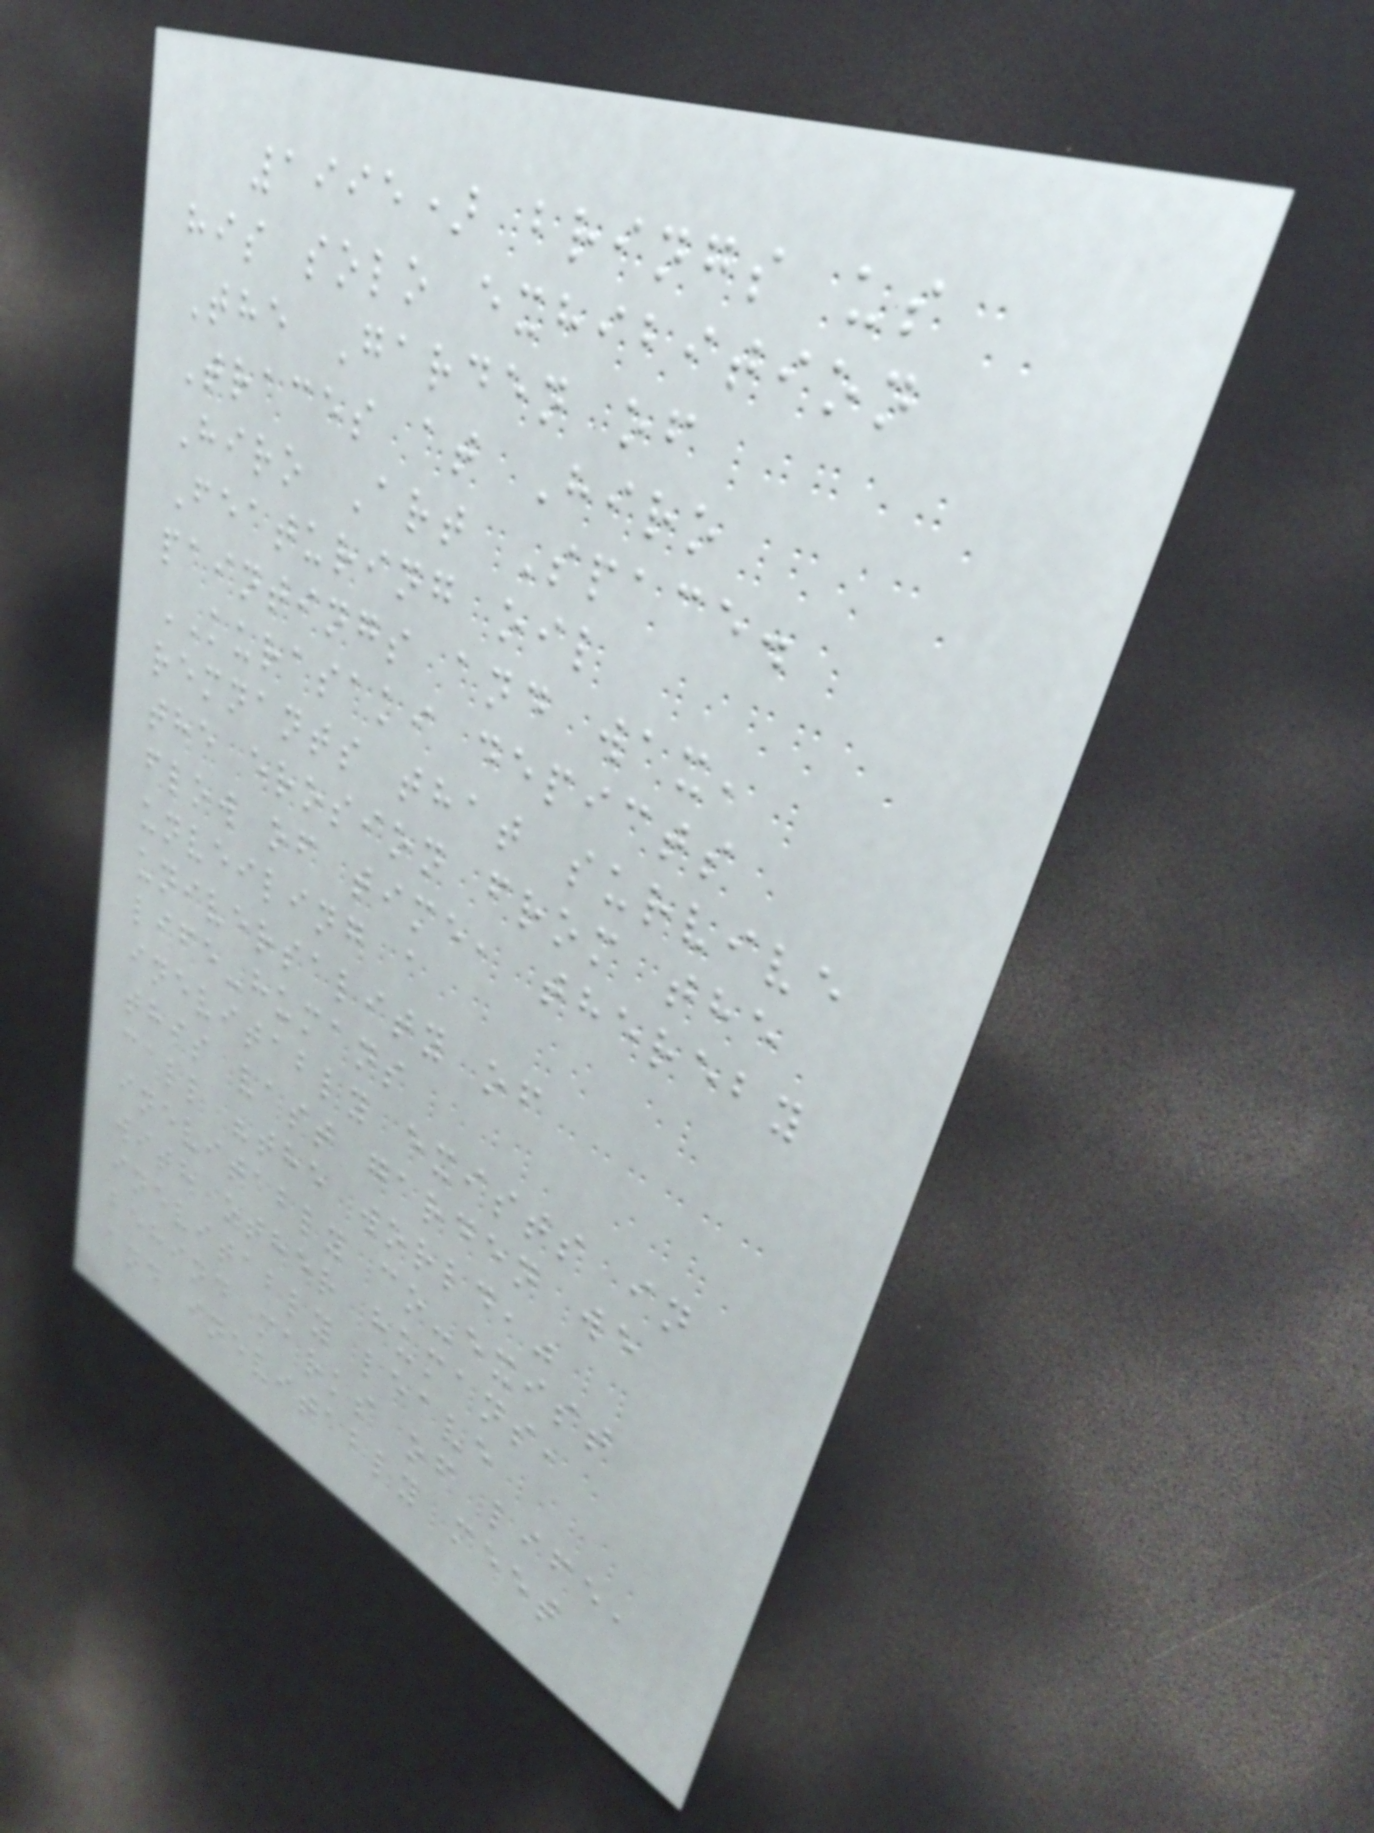1995) brings us
his solo exhibition
The Garden of
Traces at Hiro
Hiro Art Space.
Featuring oil
paintings and wax,
KURASAKI depicts
remnants that survive
the erosion from the
flow of time, thereby
unveiling a
universality of
life-humans
inevitably exists in
this vast garden we
call "the world,"
inevitably co-exist
with other humans,
inevitably leave
behind marks of life,
and inevitably meet
